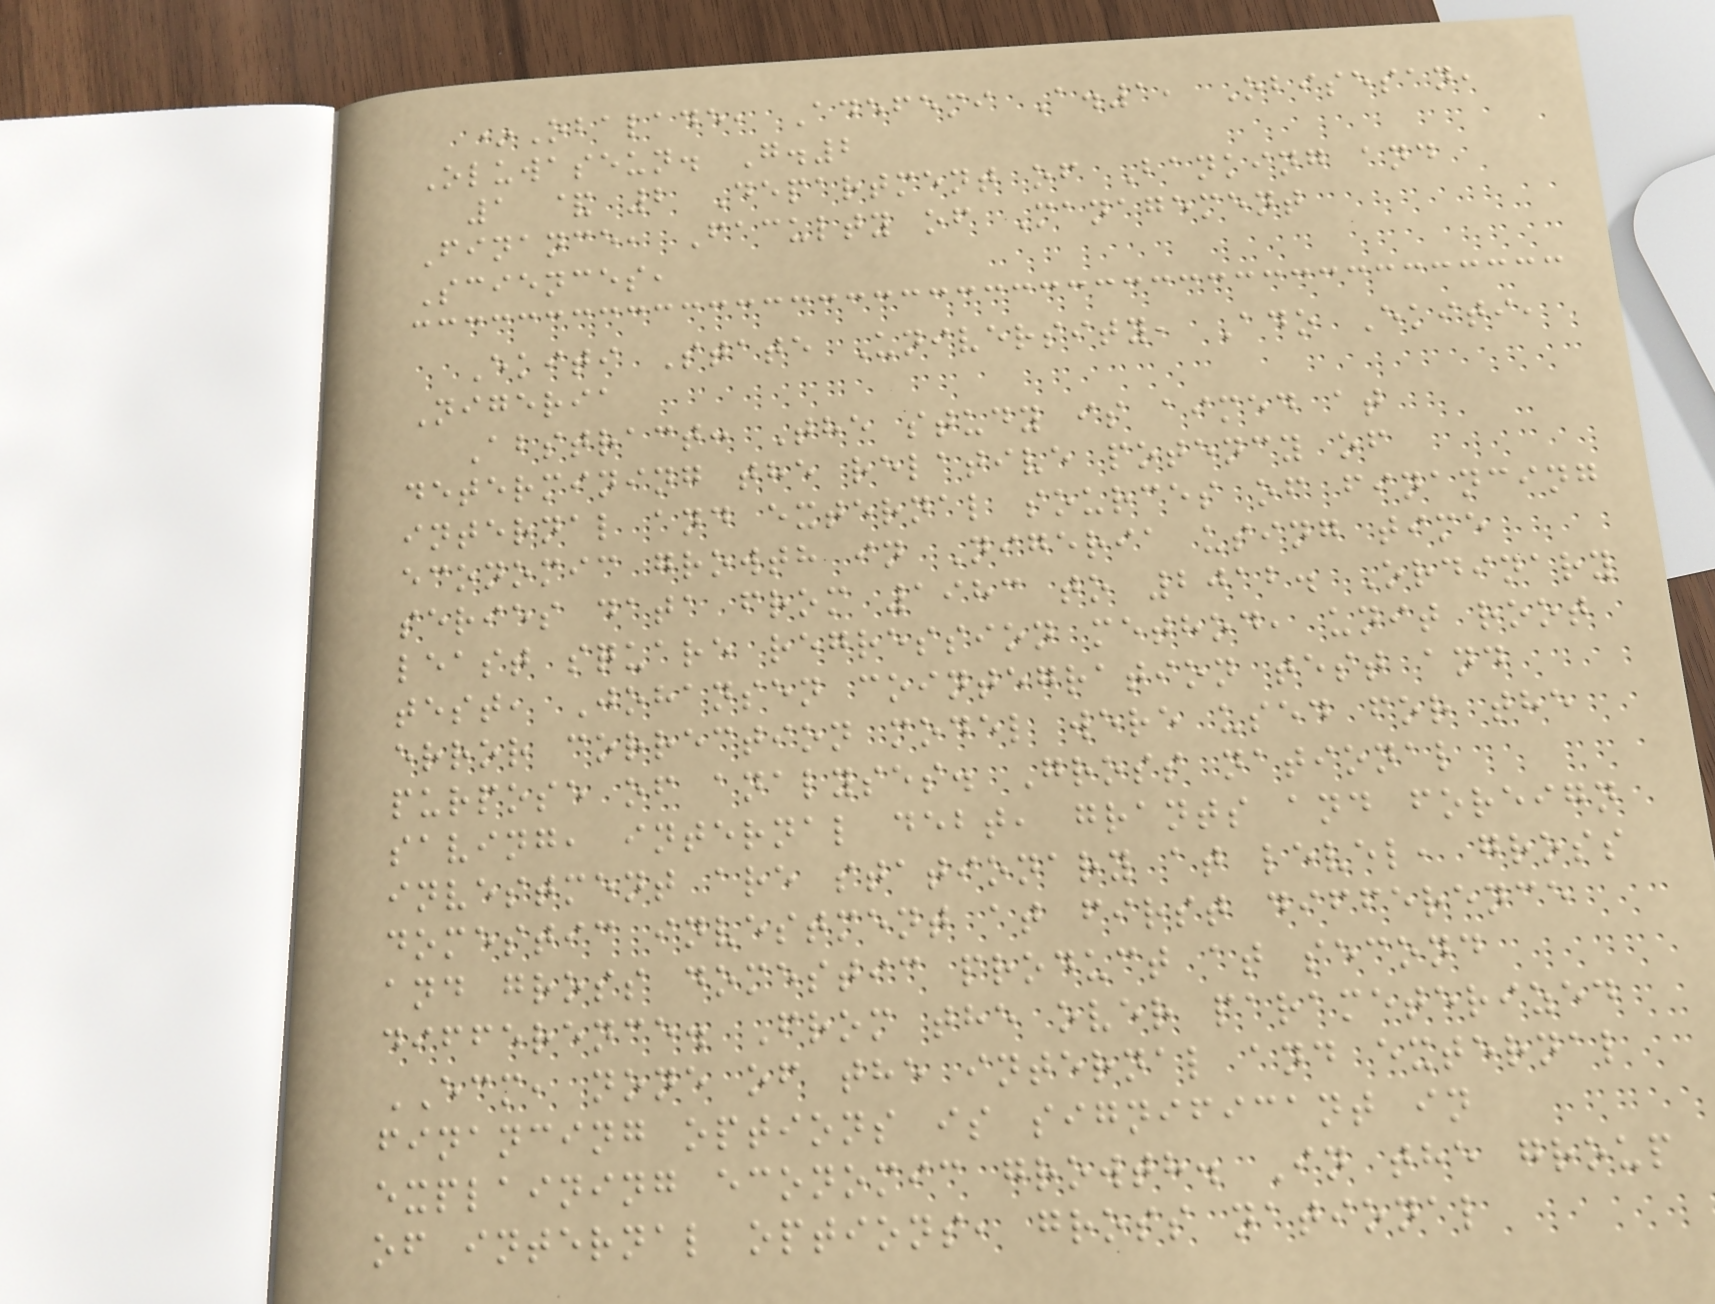*Obalade, Adefemi A.1, Obisesan,
Oluwaseun. G.2
1 & 2 Department of Banking and
Finance, Faculty of Management
Sciences,
Ekiti State University, Ado Ekiti,
Nigeria
Abstract: The study is aimed at
determining the relative potency of
internal and external sources of financing
economic growth in Nigeria using time
series data from 1983 to 2012. Ordinary
least square regression method, unit root
test, Johansen cointegration test and
error correction model were used for the
purpose of analyses. Gross national
saving, internal debt, grants and foreign
investment are stationary at level, gross
domestic investment at first difference
and gross domestic product at second
difference. From the over parameterized
ECM, none of the internal and external
financing options is significant in
explaining economic growth. In the group
of internal options, gross national
